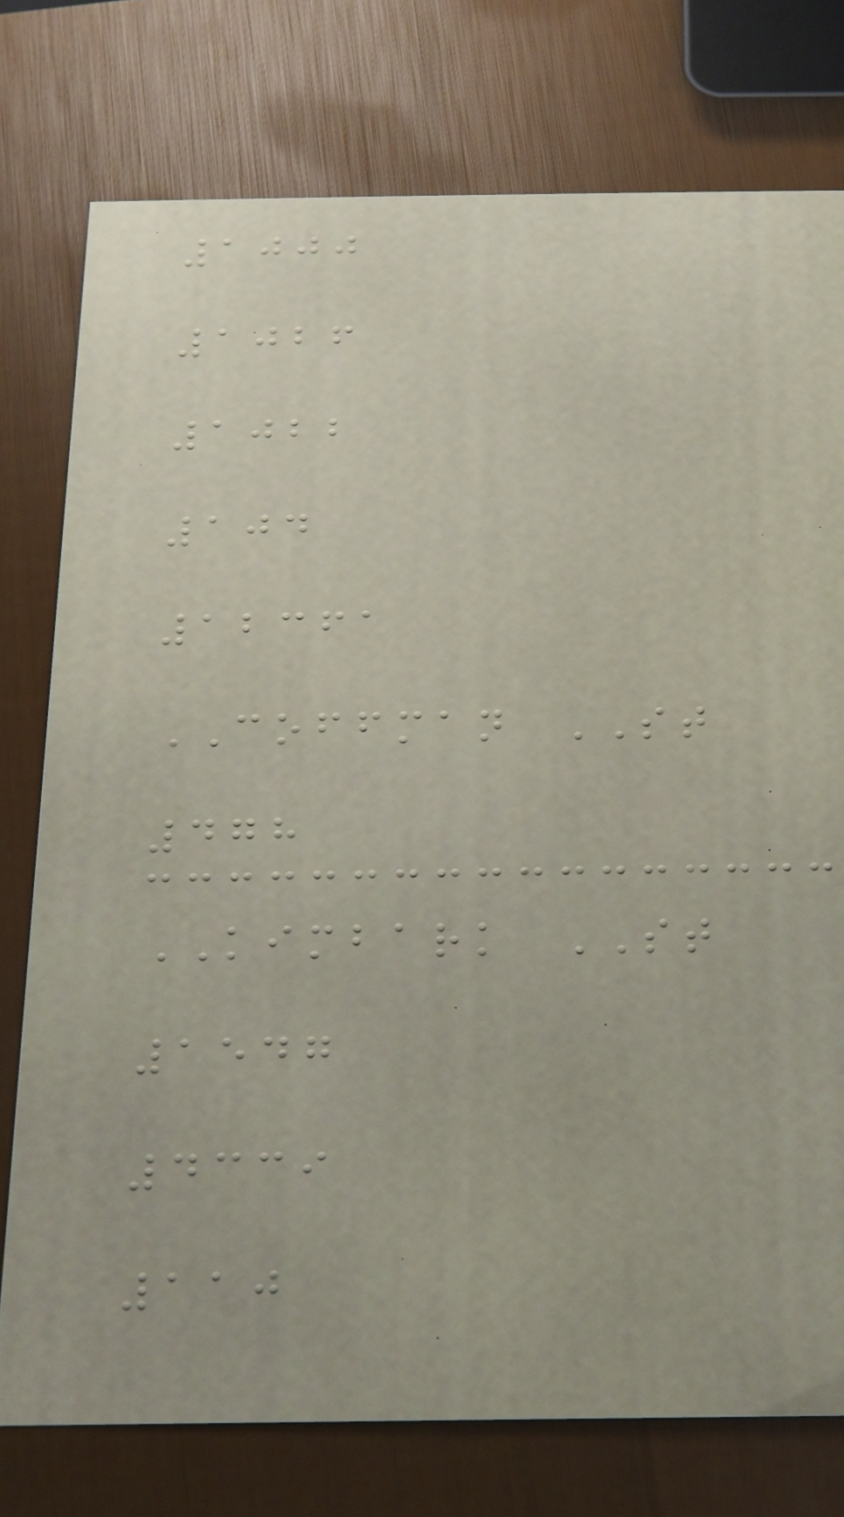1000
1026
1022
104
12361
COFFMAN ST
478
KIMBARK ST
1547
4339
110
